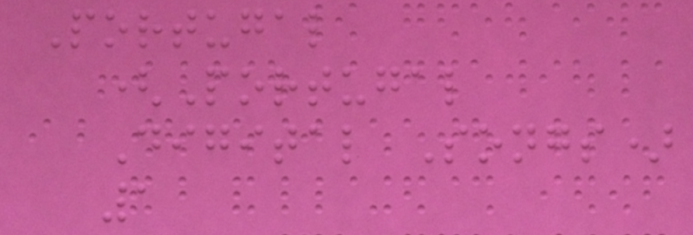Portugal
(Portugal
Digital Songs)
1
